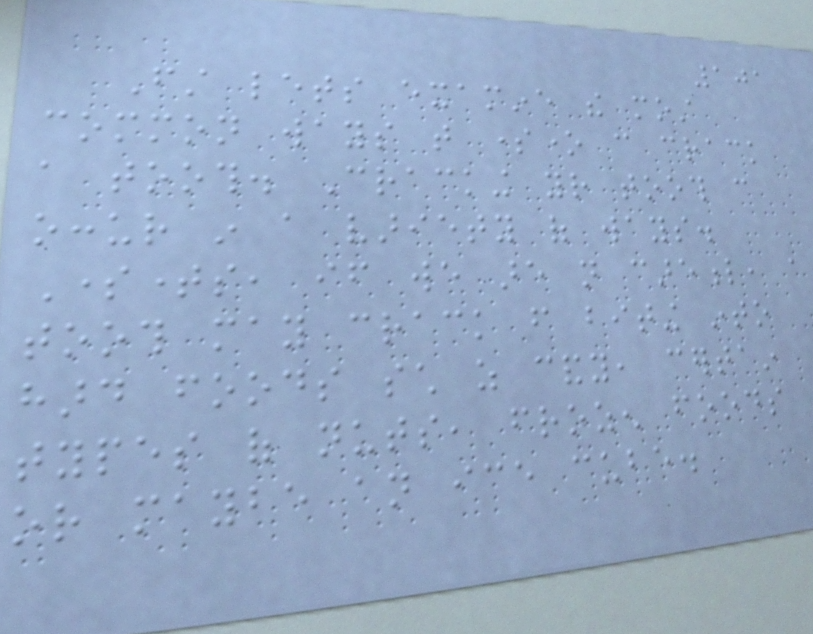101
First lets examine the most
common ways that someone can crack
a tooth. Cracking your tooth can
occur in a variety of ways.
Sometimes, if we are not careful, a
tooth may crack from biting into
hard foods such as candy, certain
types of nuts, frozen foods
or maybe an ice cube.
